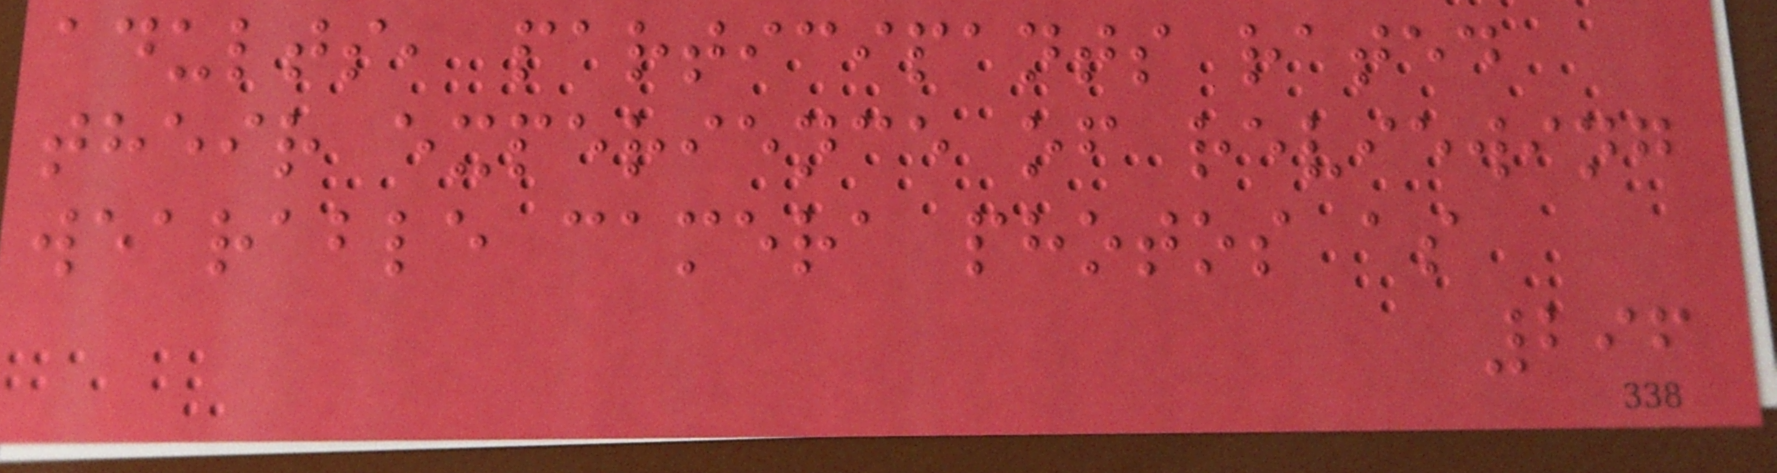adults, participants rated
their experience of reviewing
wearable camera photos as
296
